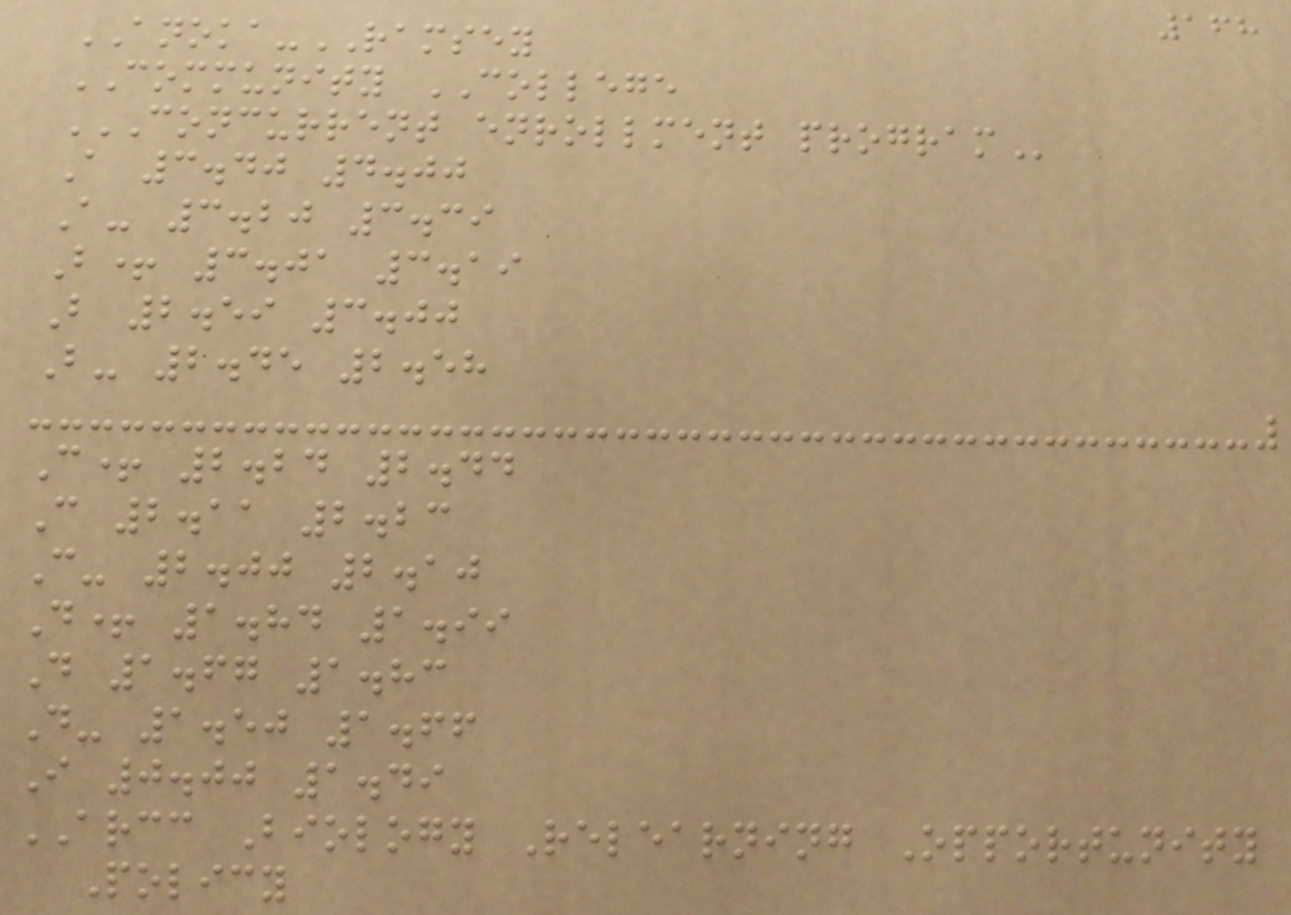168
ANOKA-RAMSEY
COMMUNITY COLLEGE
CONCURRENT ENROLLMENT PROGRAM
A 3.40 4.00
A- 3.20 3.39
B+ 3.01 3.19
B 2.59 3.00
B- 2.45 2.58
C+ 2.24 2.44
C 2.11 2.23
C- 2.00 2.10
D+ 1.84 1.99
D 1.67 1.83
D- 1.50 1.66
I 0.00 1.49
ARCC Biology Relearning Opportunity
Policy
